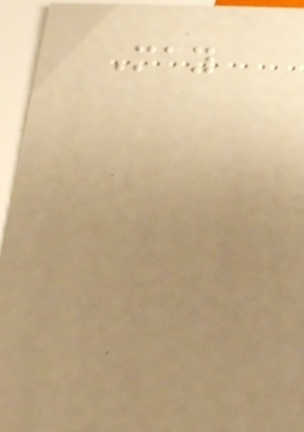May
